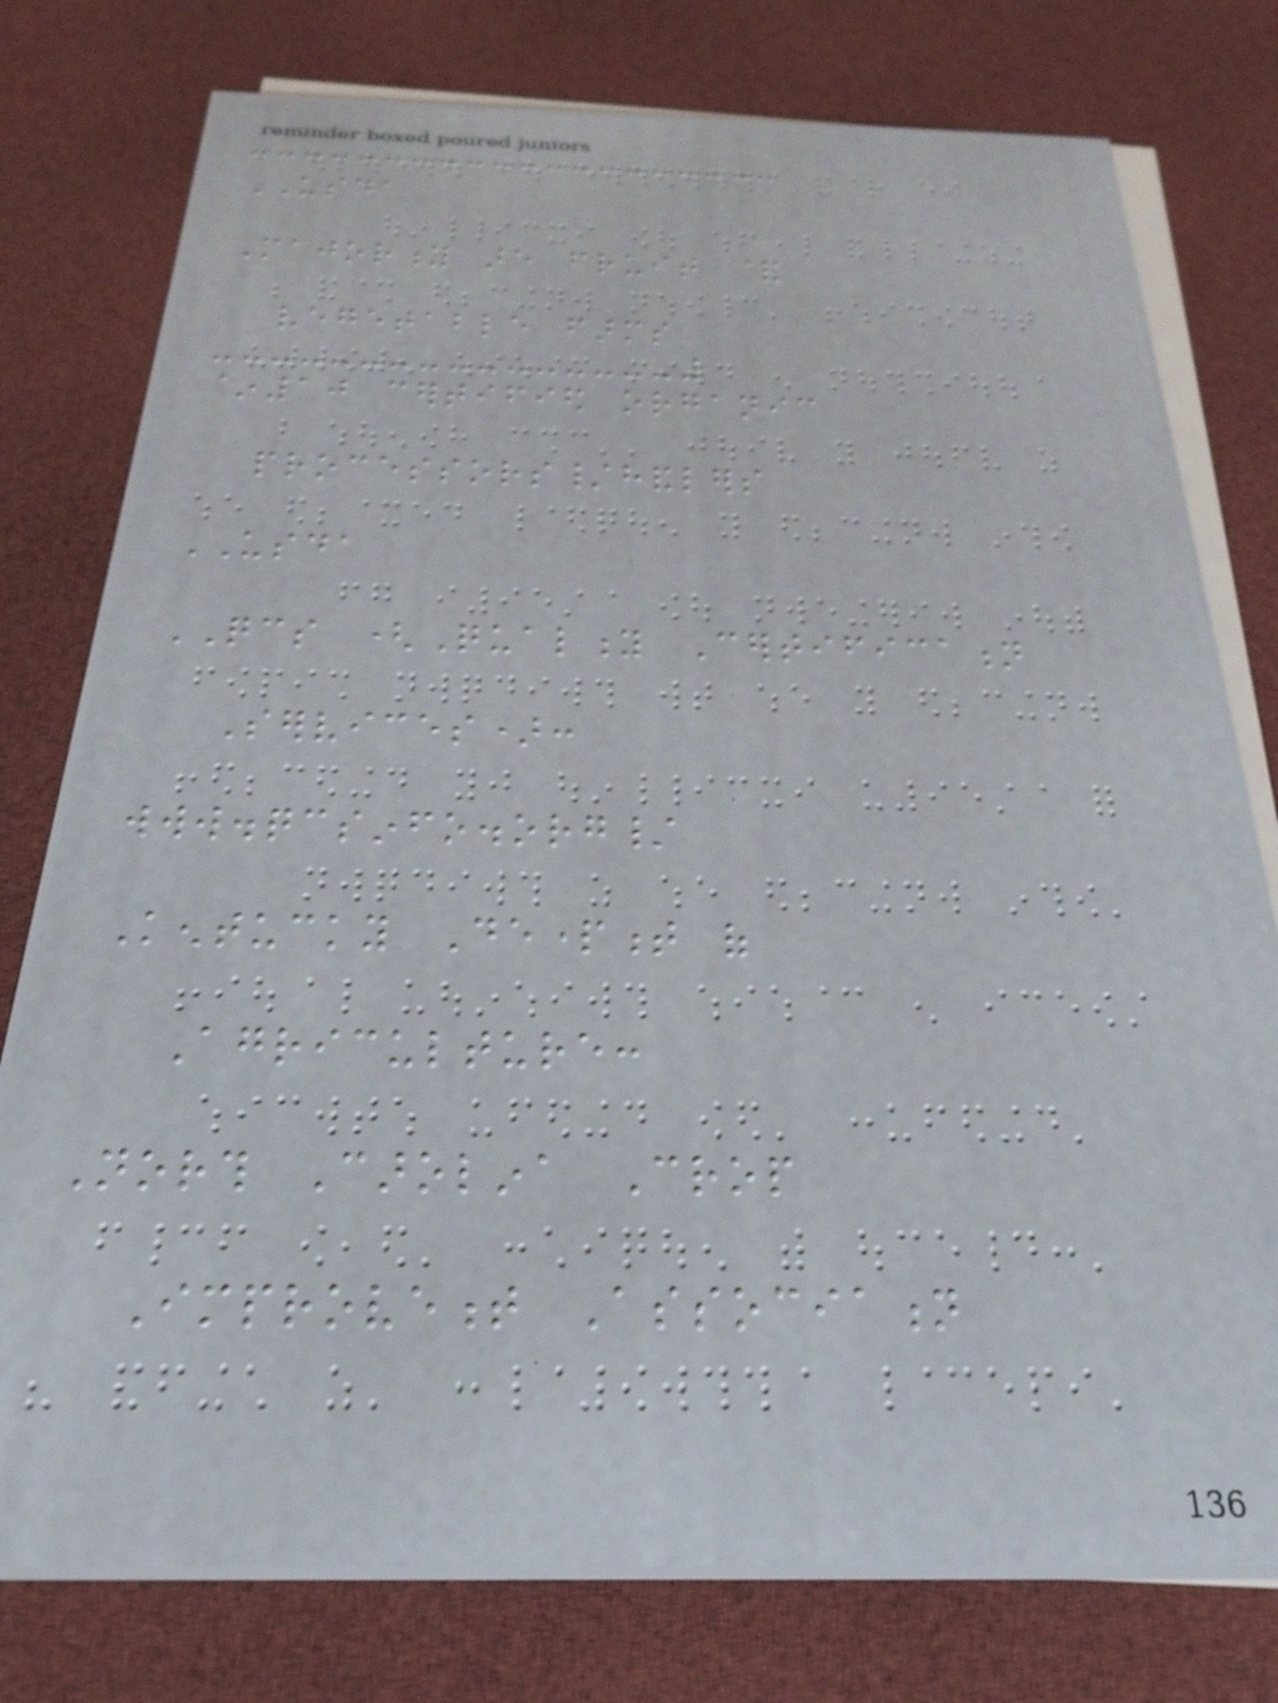USDA
Majority are fruit &
vegetable farms
~10 certified organic
processors/handlers
USDA
QCS (Quality Certification
Services):
www.qcsinfo.org/
Kentucky Department of
Agriculture:
North Carolina Crop
Improvement Association
